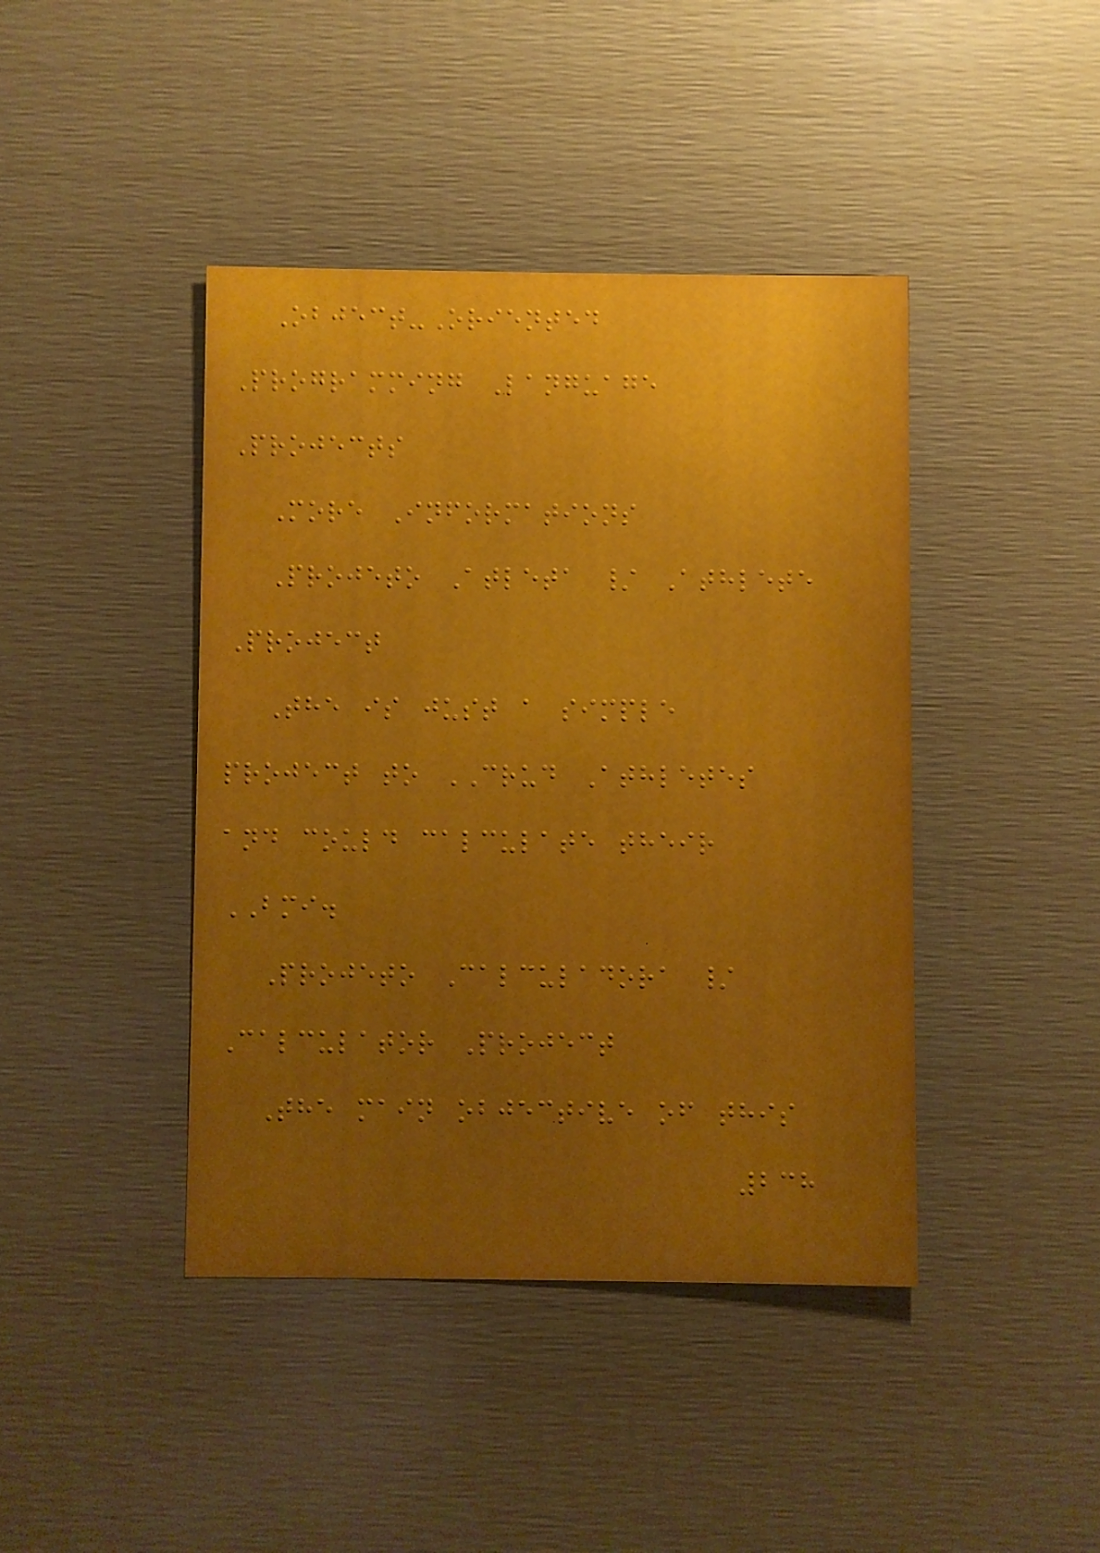Object-Oriented
Programming Language
Projects
More Informations
Projeto Atleta / Athlete
Project
The is just a simple
project to CRUD Athletes
and could calculate their
BMI.
Projeto Calculadora /
Calculator Project
The main objective of this
238
